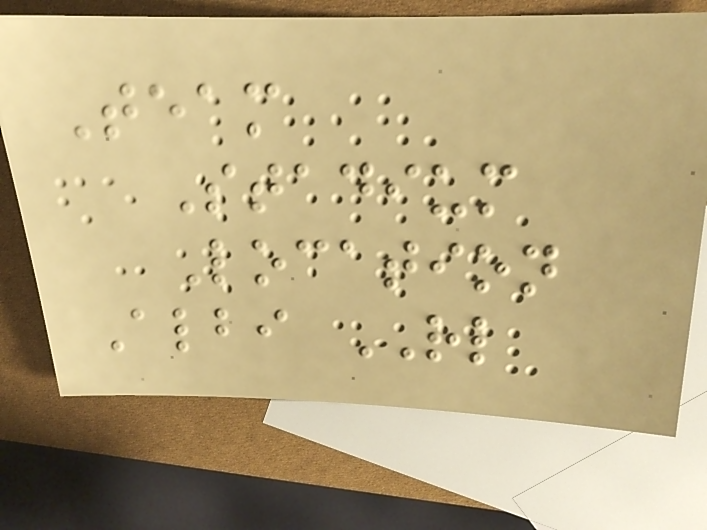Team
Stadium
Location
Albi RL
